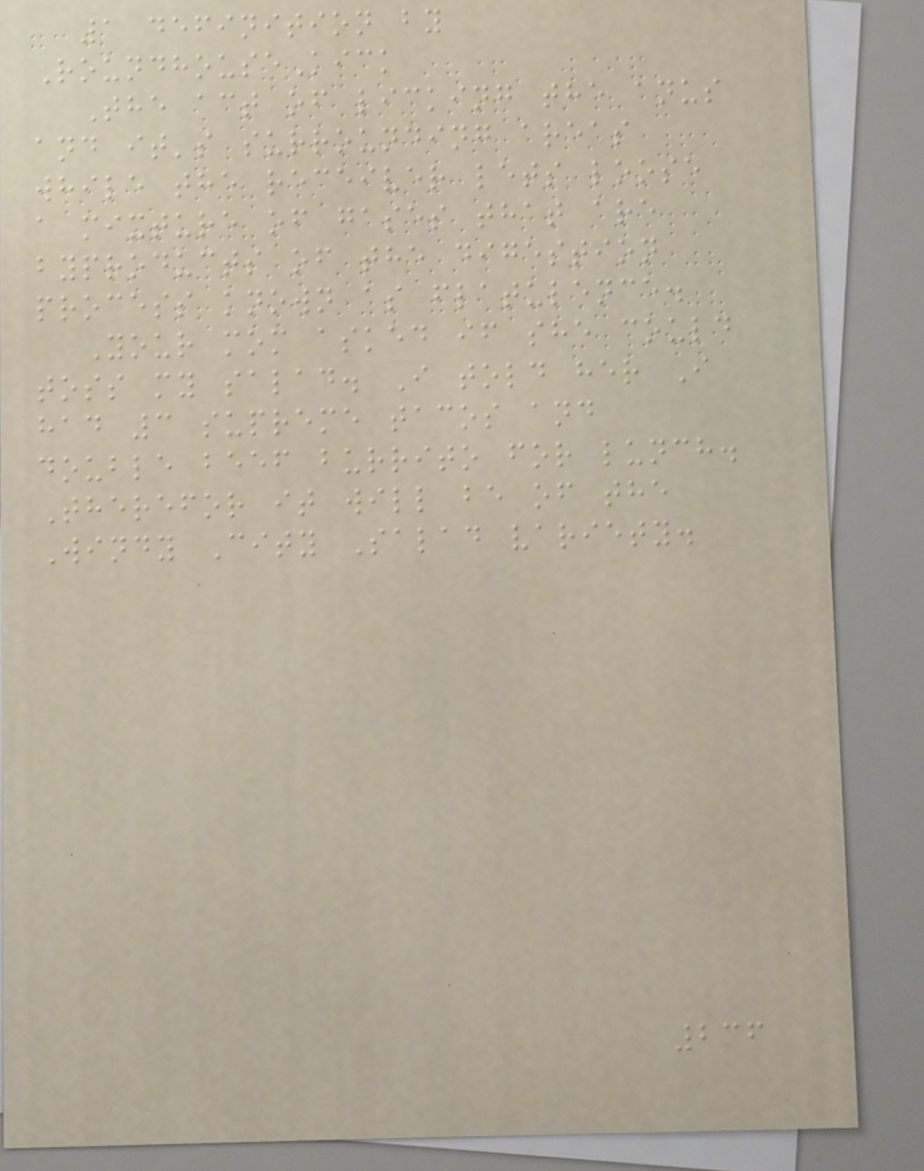1 definition by
RoundhouseKick
The act of licking the anus
and it's surrounding areas
while the receiver lets loose
a mixture of gases that are
byproducts of the digestion
process known as flatulence.
Your mom asked if she could
toss my salad. I told her I
had 3 supreme tacos and
double beef burrito for lunch.
Therefor it will be of the
Windy City Salad variety.
236
